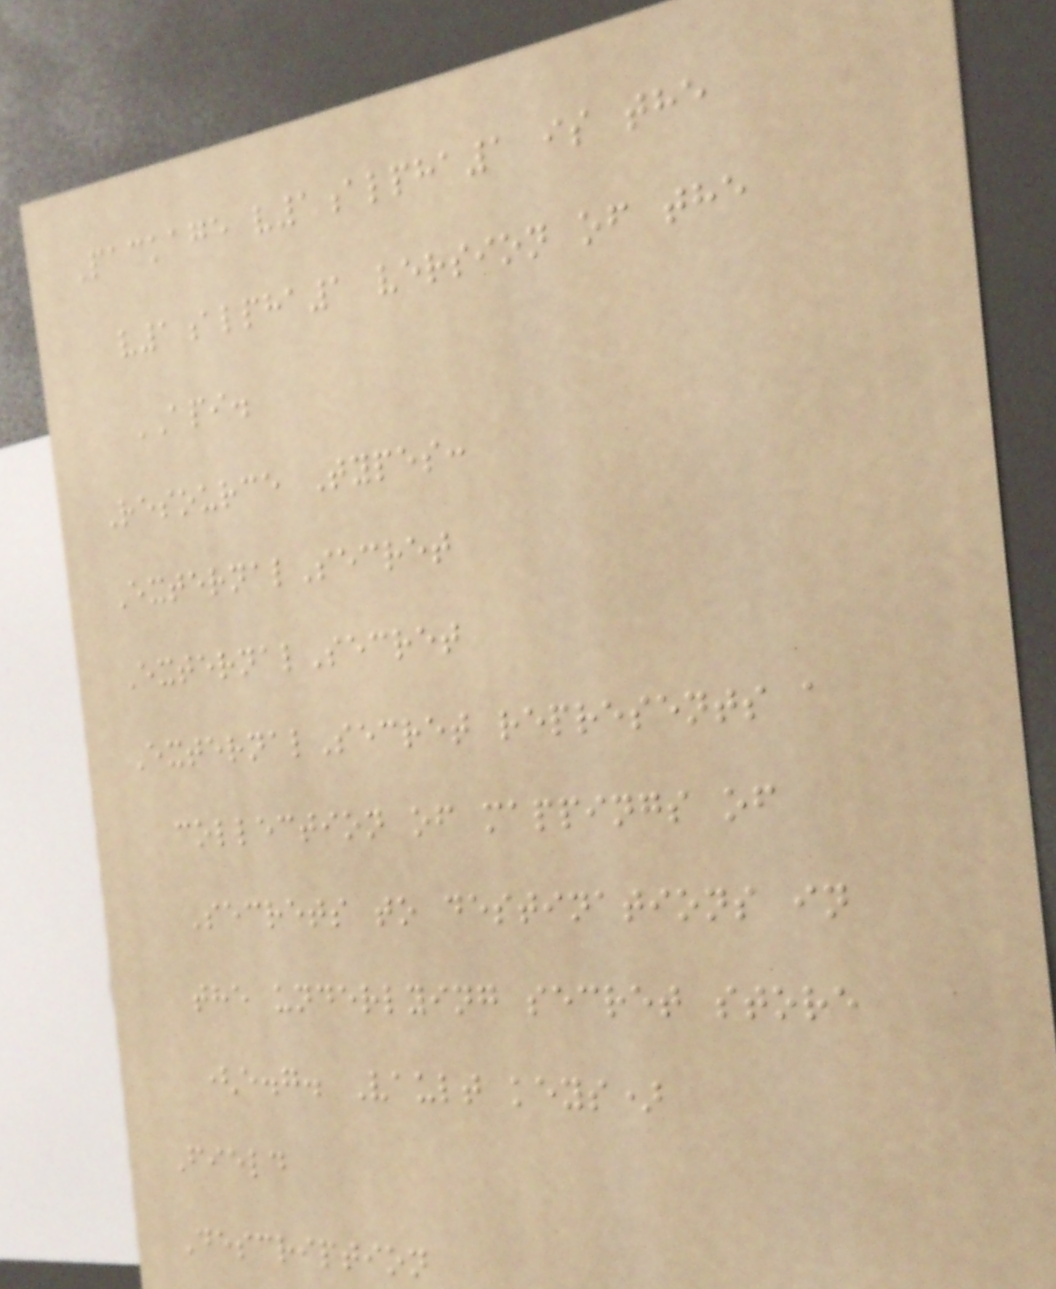Package v1alpha1 is the
v1alpha1 version of the
API.
Resource Types:
ExternalSecret
ExternalSecret
ExternalSecret represents a
collection of mappings of
Secrets to destinations in
the underlying secret store
(e.g. Vault keys)
Field
Description
